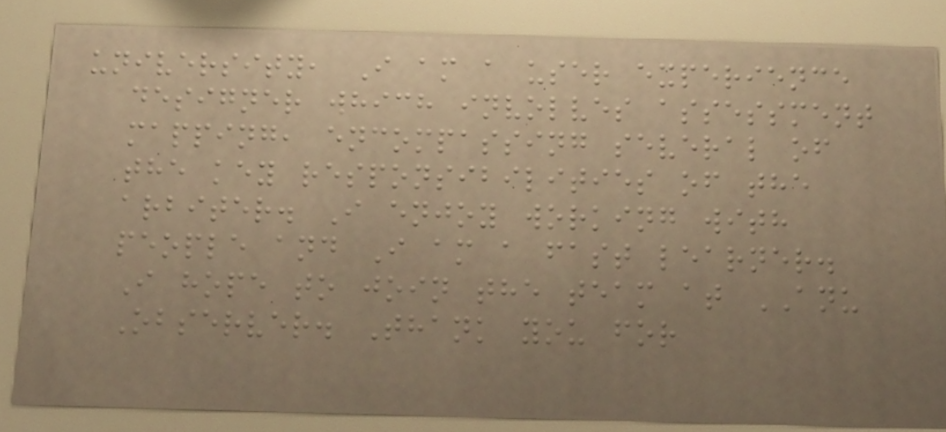university, I am a user experience
designer which involves assessment
mapping, encompassing several of
the key responsibilities of the
arbiter. I enjoy working with
people and I am a fast learner.
I hope to join the team at ANU
Observer. Thank you for
